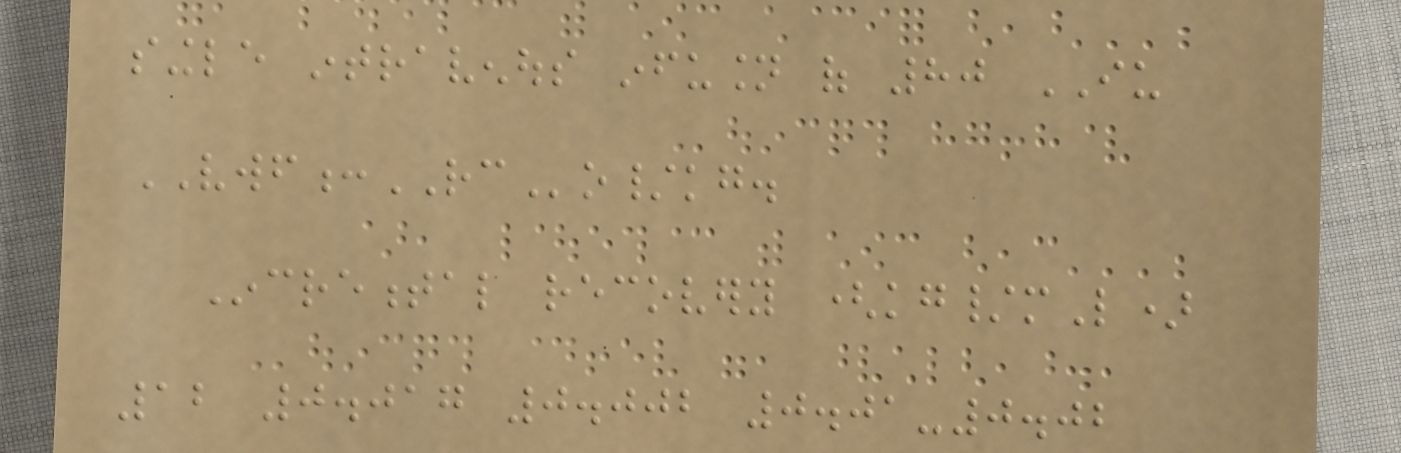single intravenous infusion of 80 IU
VWF:RCo/kg.
Incremental recovery (kg/mL)
12 0.017 0.002 0.01-0.02
